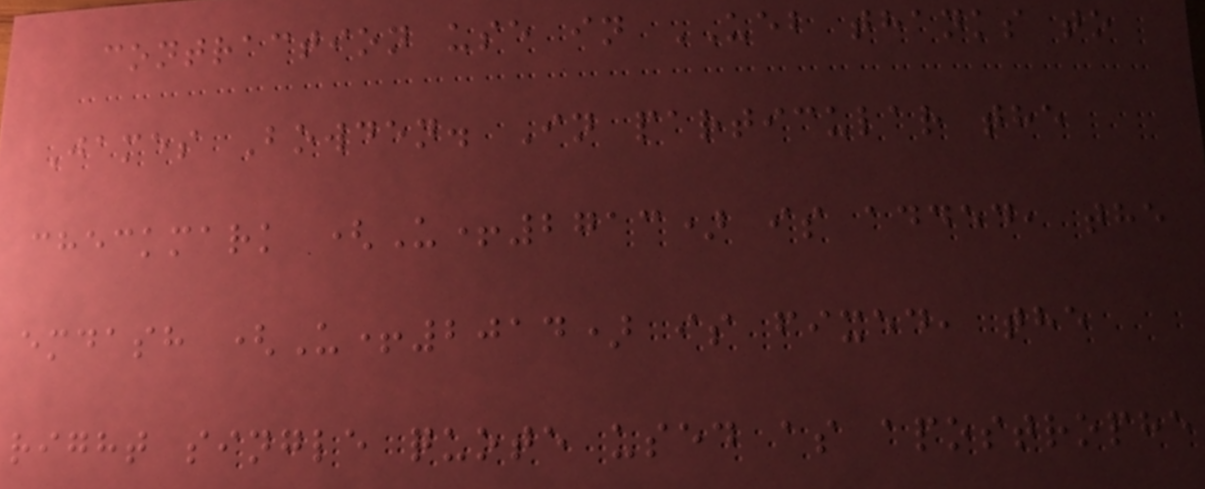contraction use in UEB thanks to
James Bowden. In particular the
checkmark (U+2713) is added, the
emdash (U+2014) is fixed, the
right single quote used as apostrophe
